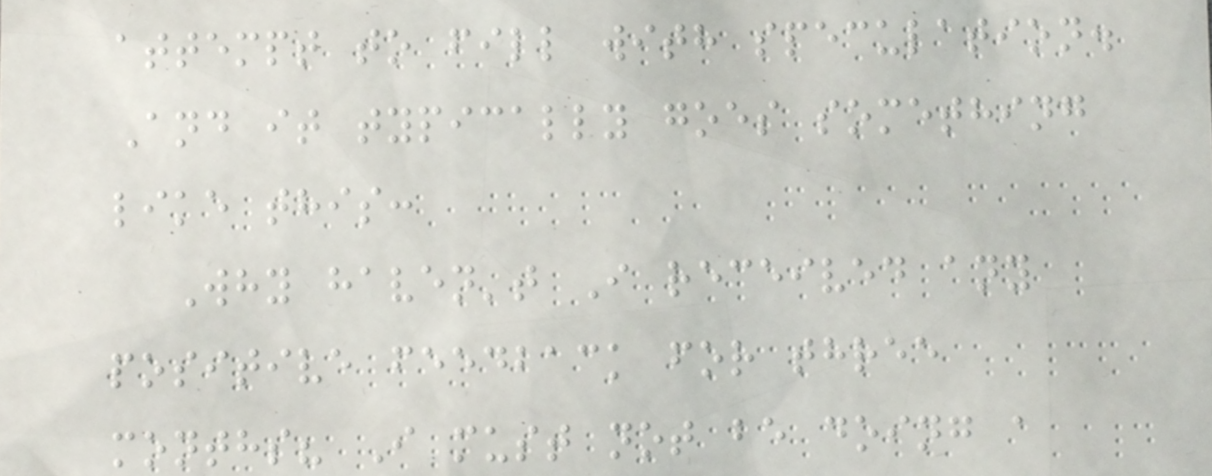attempt to fill with speculation.
And it typically goes something
like this:
Why haven't I received any
positive feedback for three
months? I must not be doing a
